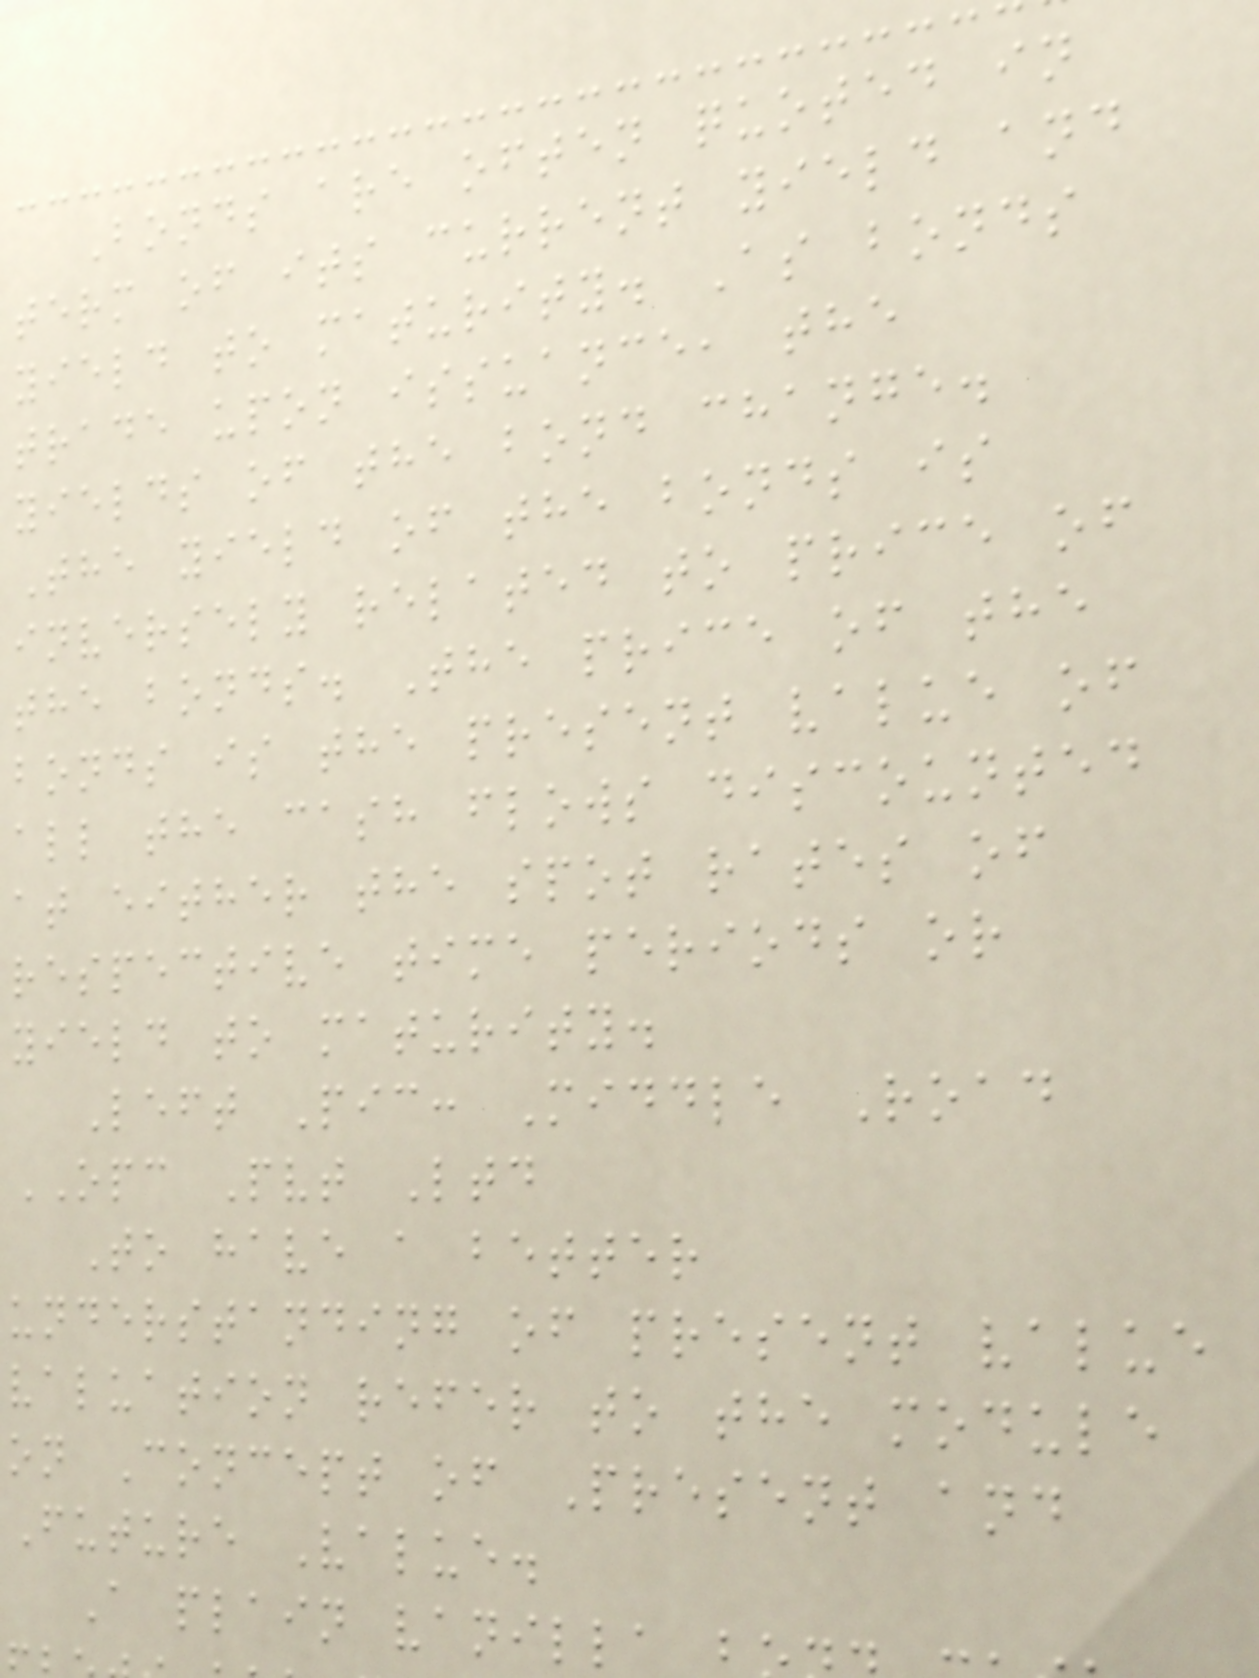Bonds are often quoted in
term of its current yield and
yield to maturity. As bonds
trade upon issuance, the
yields of the bond change.
The yield of the bonds is
inversely related to price of
the bonds. The price of the
bonds is the present value of
all the cash flows discounted
at either the spot rates of
respective time periods or
yield to maturity.
Left Pic: Middle Road
OPC Pvt Ltd
To have a better
understanding of present value
valuation refer to the module
on Concept of Present and
Future Value.
A plain vanilla
